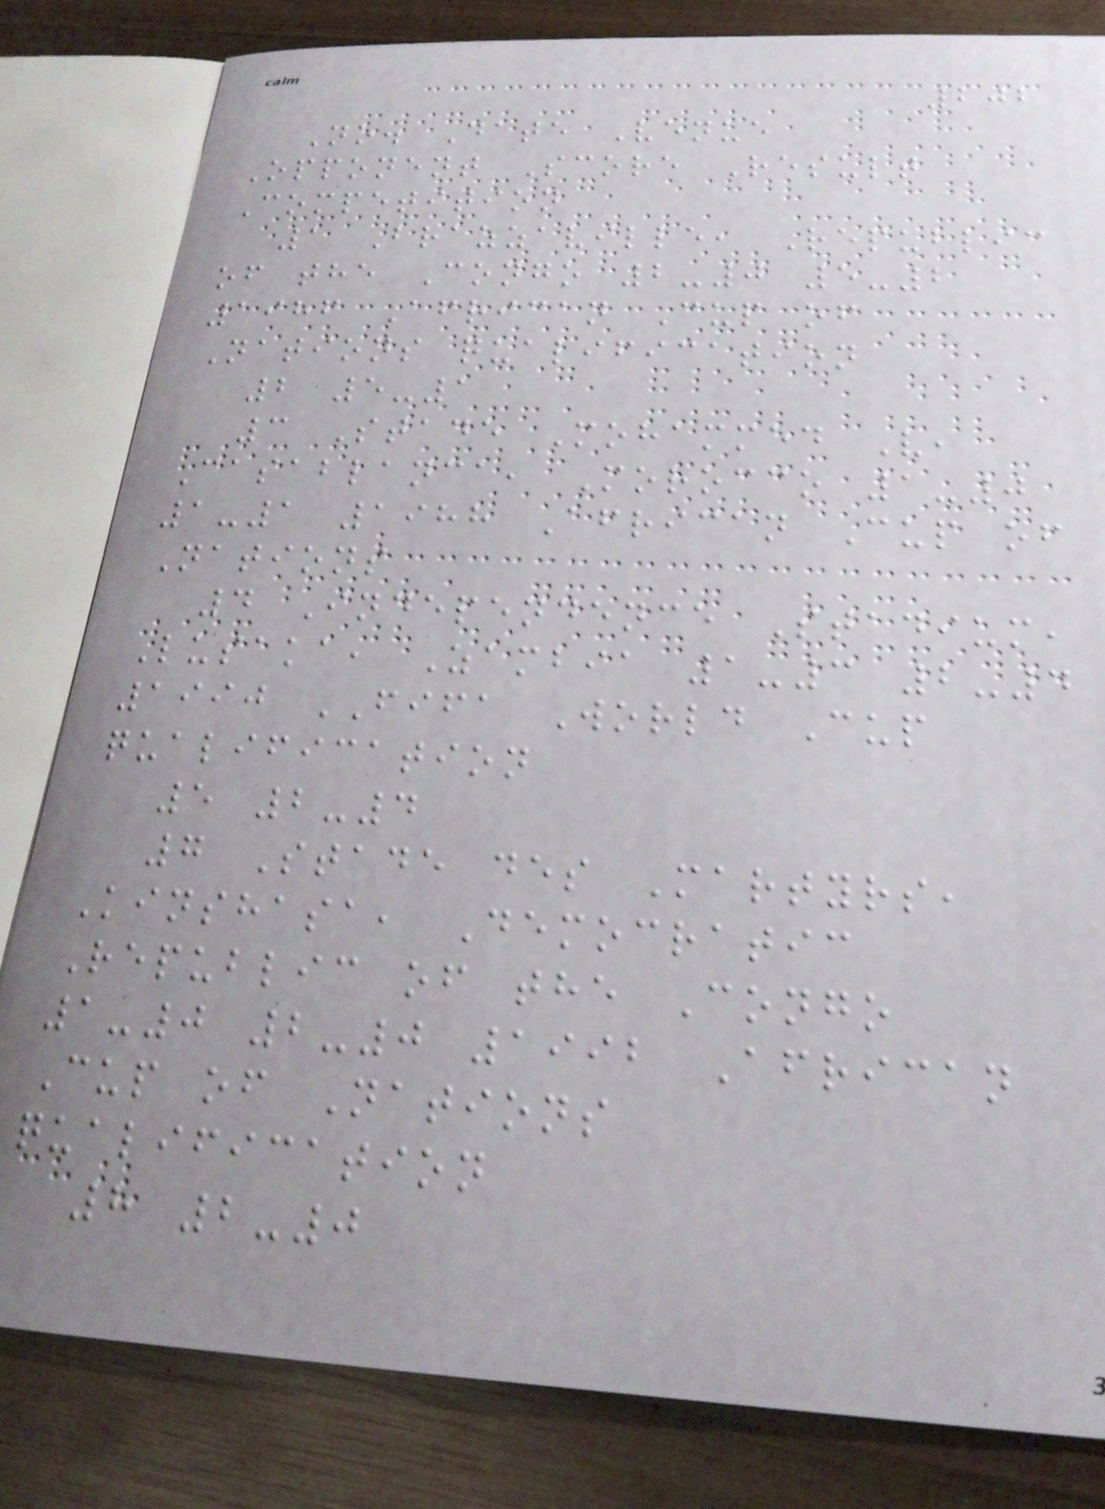202
No. Date Venue
Opponent Score Result
Competition
1 Brazzaville, Republic
of the Congo 2-0 5-2
1986 African Cup of
Nations qualification
2 5-1
3 Stade Mohammed V,
Casablanca, Morocco 1-0
1-1 1988 African Cup of
Nations
4 Independence Stadium,
Lusaka, Zambia 1-3 2-4
1990 FIFA World Cup
qualification
5 2-4
7 Stade des Martyrs,
Kinshasa, Democratic
Republic of the Congo
1-0 2-0 1992 African
Cup of Nations
qualification
8 2-0
